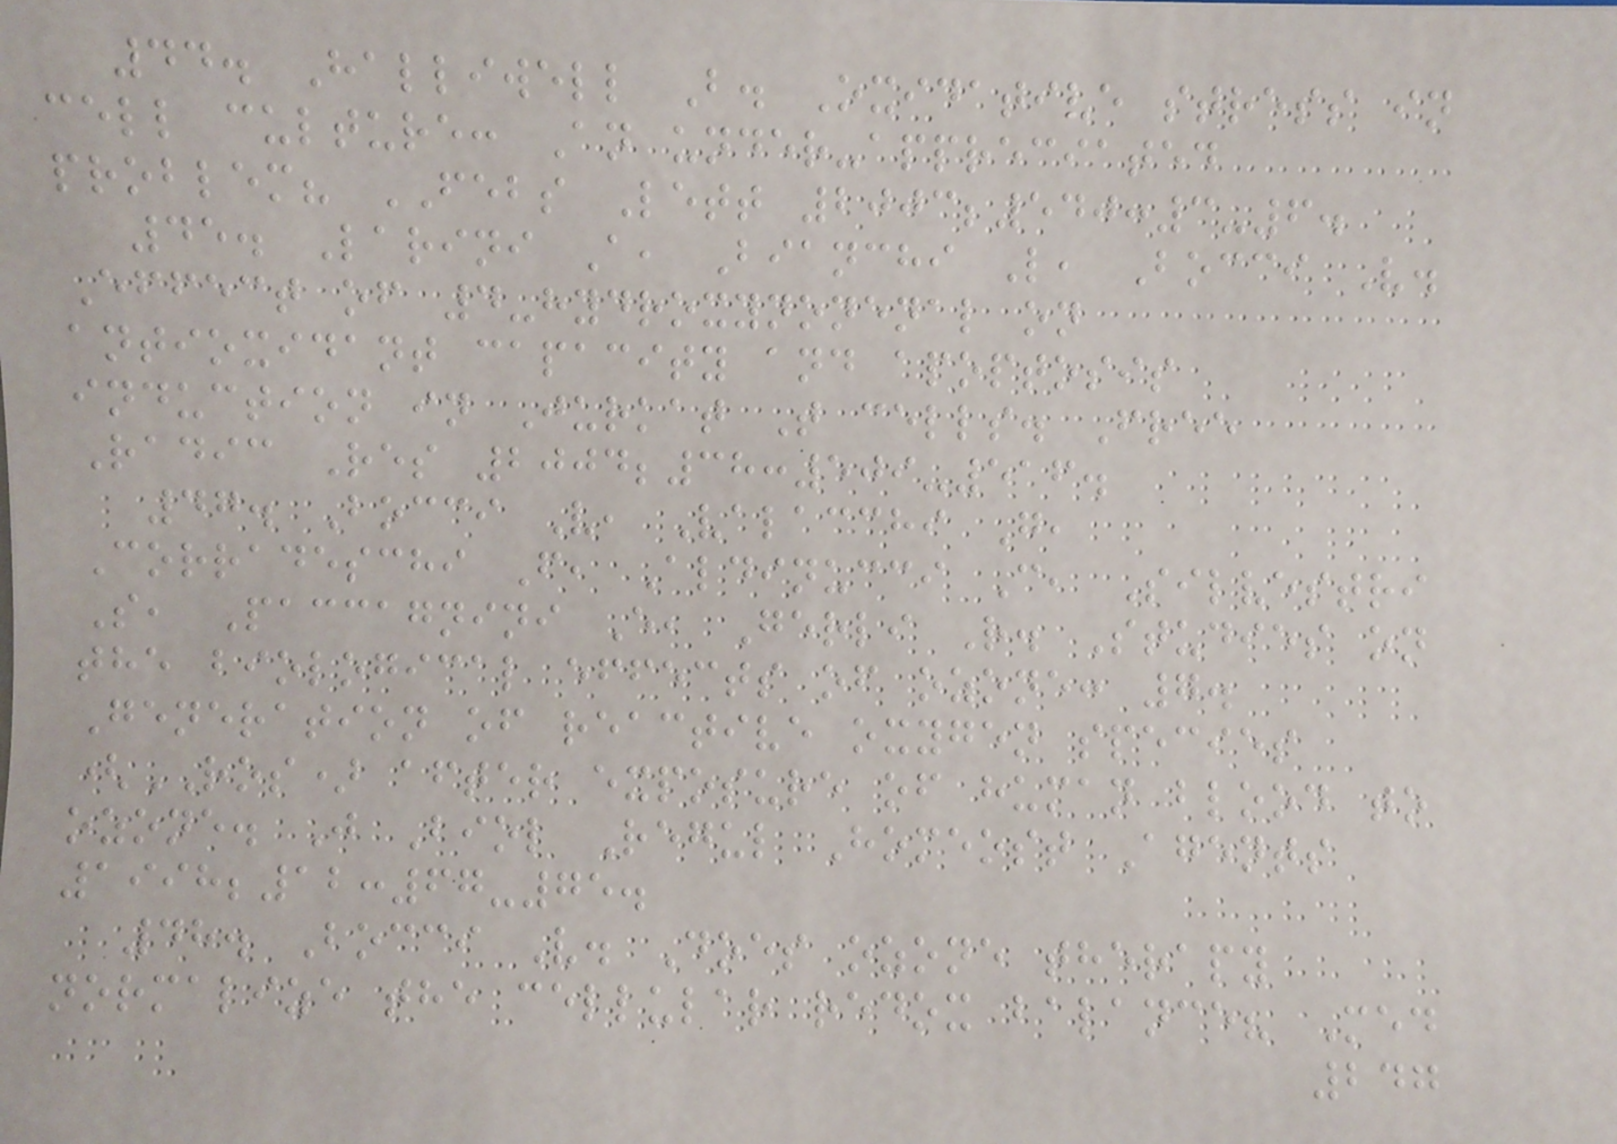44. Halliwell B. Oxidative stress in
cell culture: An under-appreciated
problem? FEBS Lett 2003;540:3-6.
45. Larini A, Bianchi L, Bocci V.
Effect of 4-hydroxynonenal on
antioxidant capacity and apoptosis
induction in Jurkat T cells. Free
Radic Res 2004;38:509-516.
47. Bocci V, Valacchi G,
Corradeschi F, Aldinucci C, Silvestri
S, Paccagnini E, Gerli R. Studies on
the biological effects of ozone: 7.
Generation of reactive oxygen species
(ROS) after exposure of human blood to
ozone. J Biol Regul Homeost Agents
1998;12:67-75.
48. Bocci V. Does ozone therapy
normalize the cellular redox balance? Med
247
